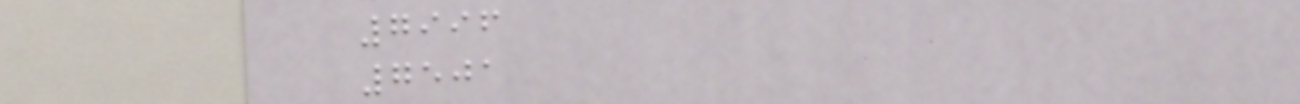7996
7501
